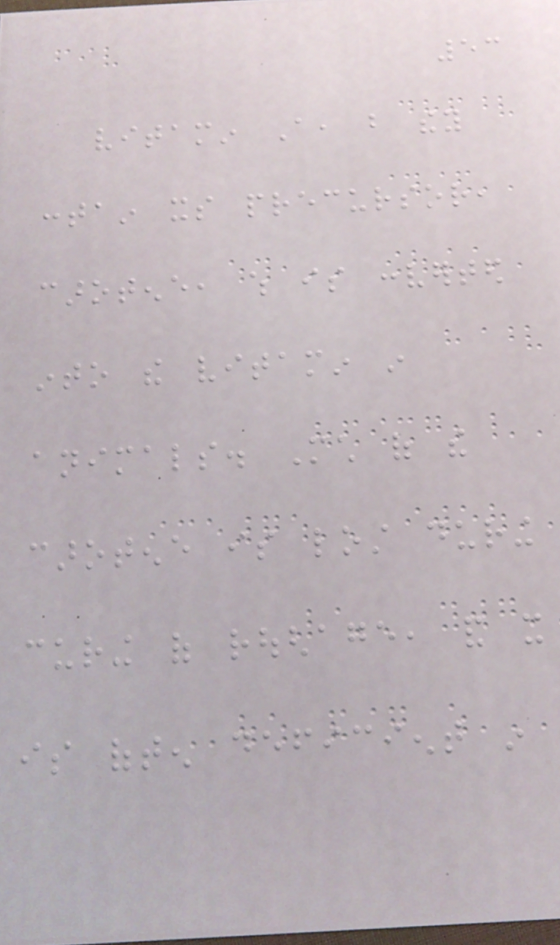53
vitamin A, but they
contain its precursor,
carotene, which is converted
into the vitamin in
animals. Much of the
carotene is lost during
curing of roughage, and it
is often deficient in
